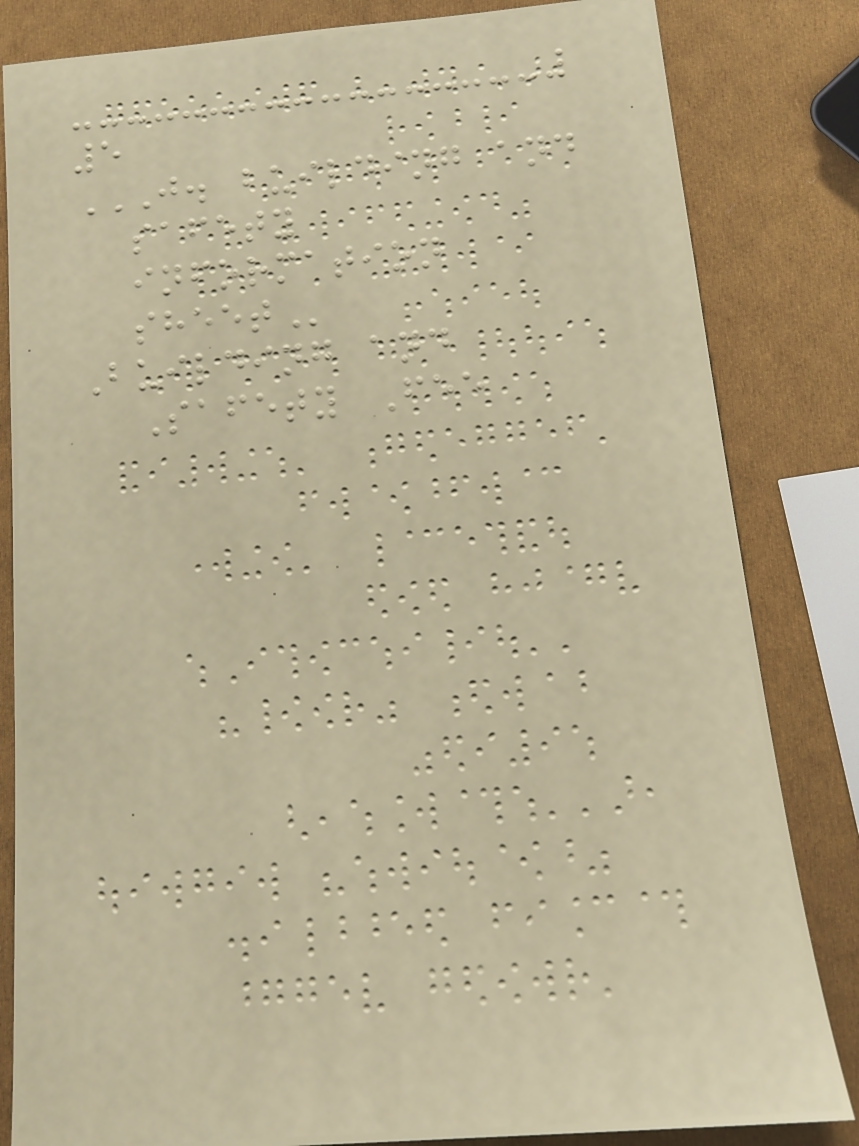5
J. BUILDING AND
SAFETY
INFORMATION
SHEET
Building and
Safety Fee
